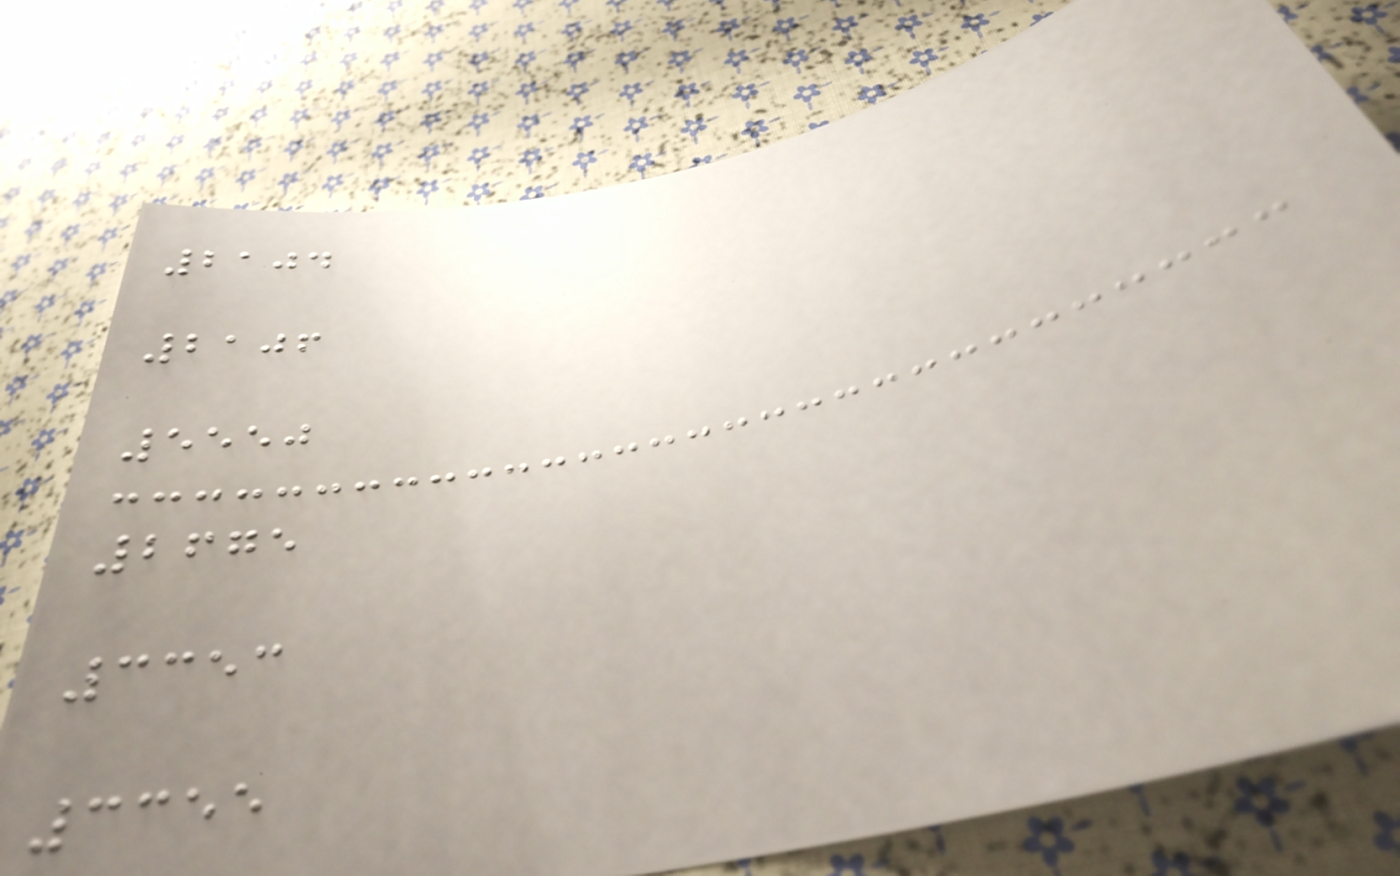2104
2106
5550
2675
3353
3355
